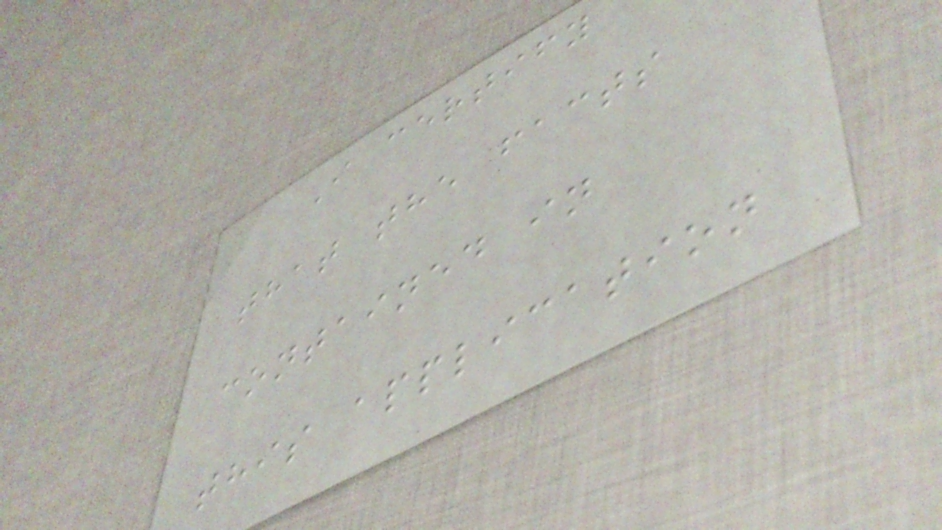I certify
that the facts
contained in
this application
